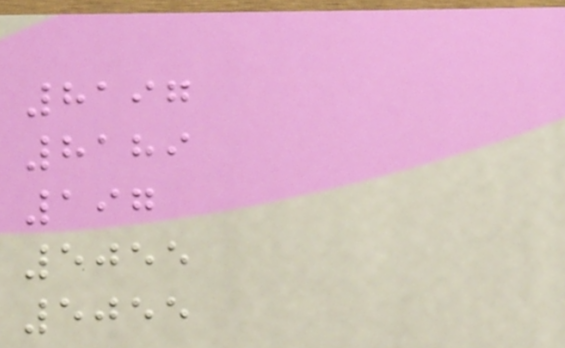8197
8189
197
5055
5055
